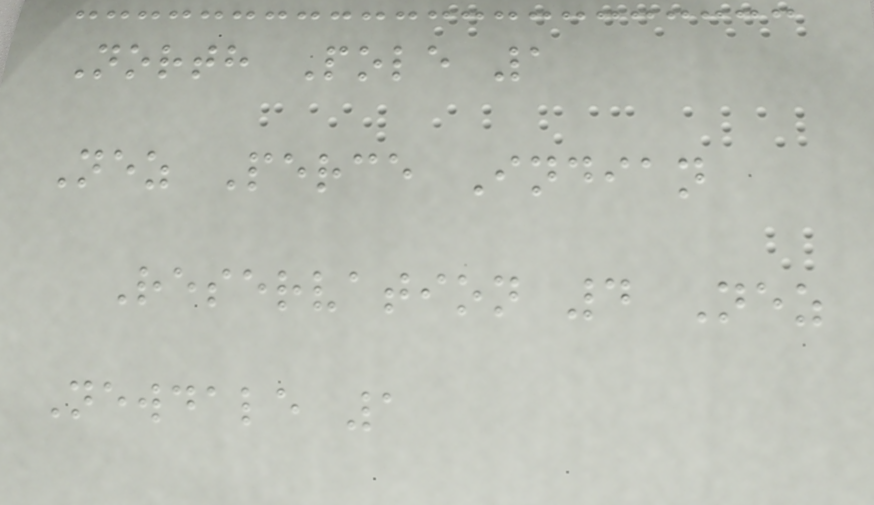North Pole 1
Nez Perce Indian
Reservation 4 Nez
Newdale 1
